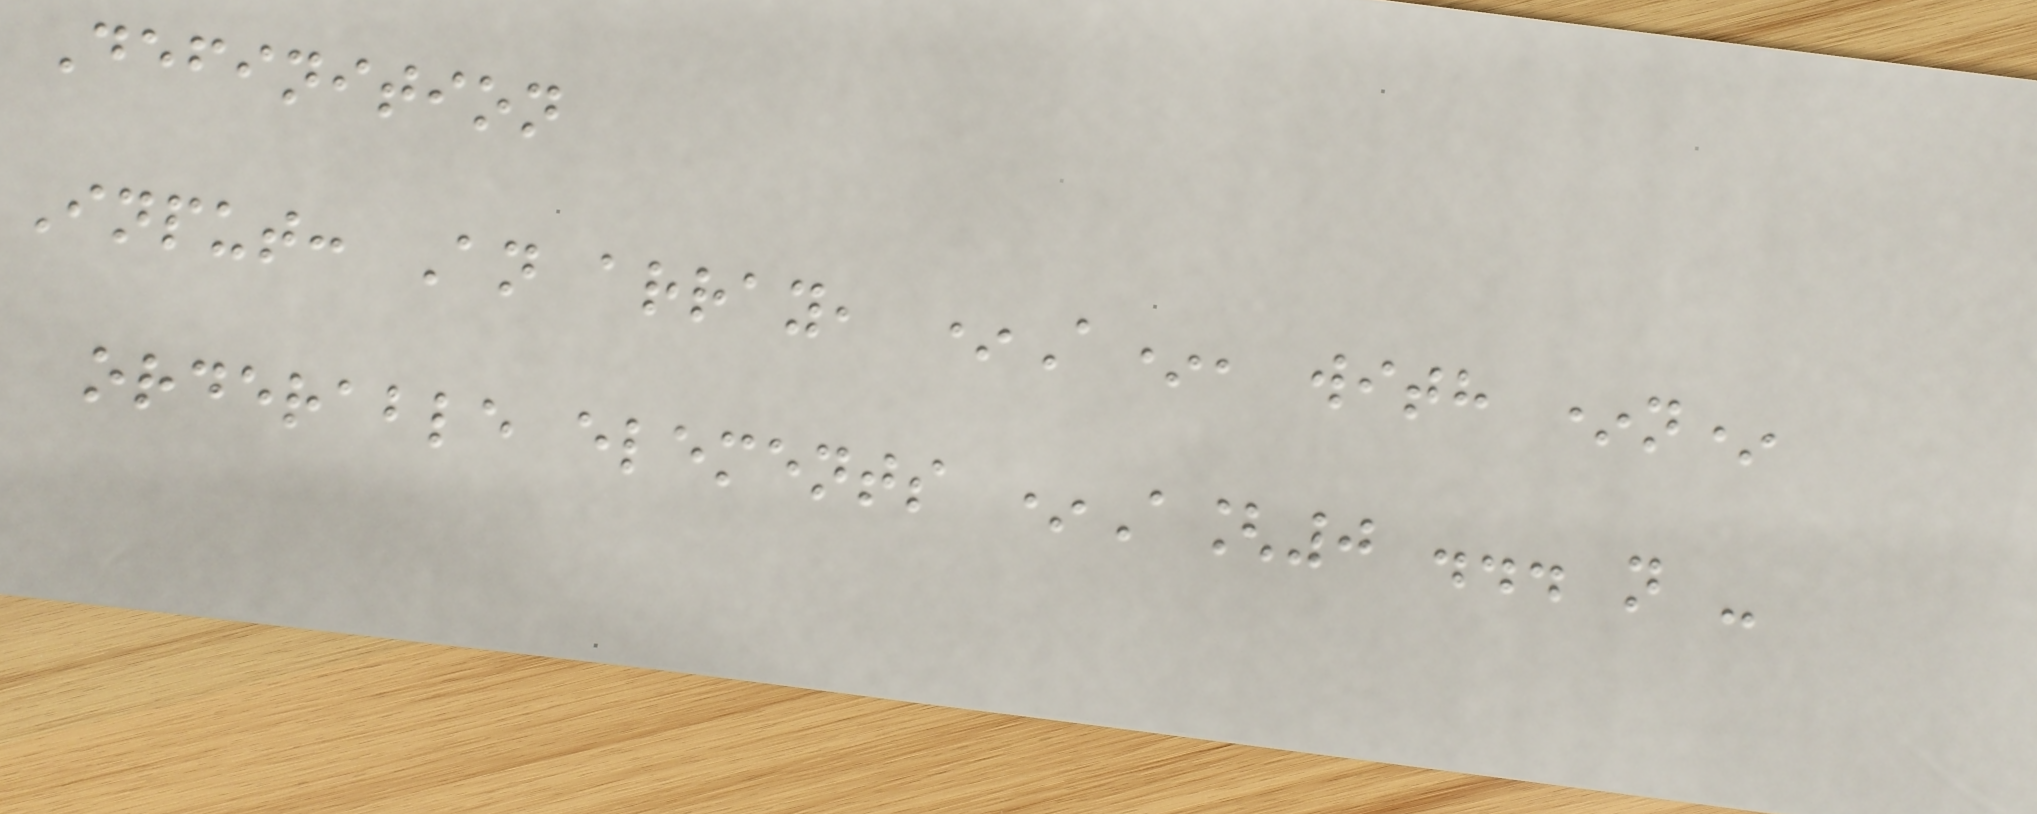Definition
Input: An array, *A*, with *n*
orderable elements *A[0 ... n -
